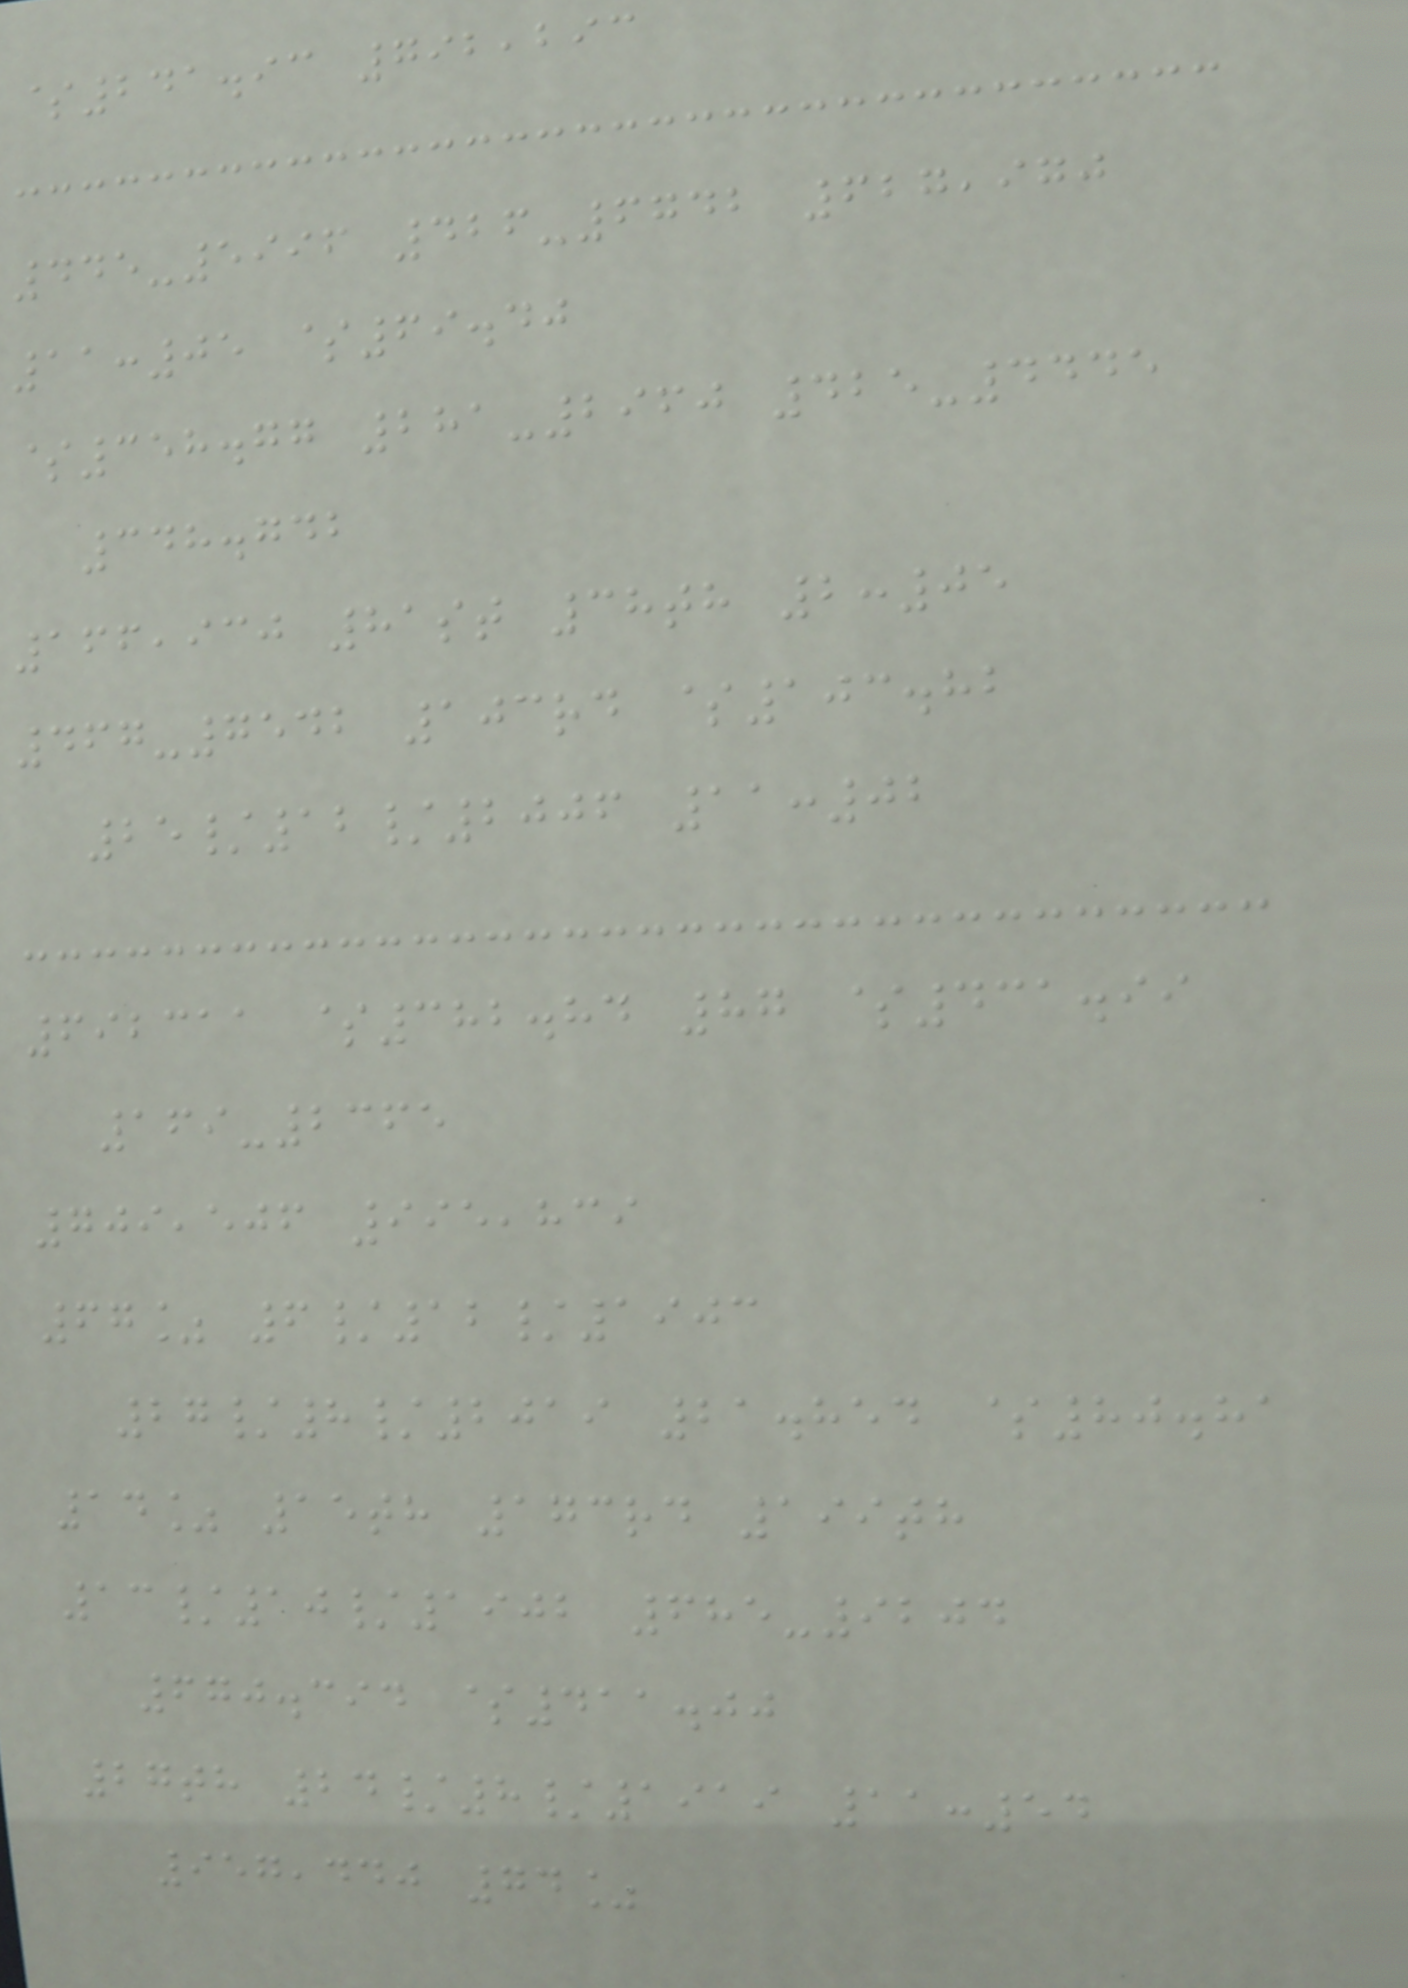$241.93 792,293
445-5996 426-6742 627,970
11:05 $69.40
$358.77 281-2960 425-4445
348.742
166,930 81st 38th 2:05
467-7542 103rd $103.82
25/12/2006 11:02
692311 $382.84 87 $431.99
169-2365
709,506 995,839
67% 6/12/1903
27/8/2019 21.854 $80.81
14% 15th 173rd 199th
13/10/1902 685-9204
670.394 $411.00
27th 24/8/1919 11:54
957,440 74%
